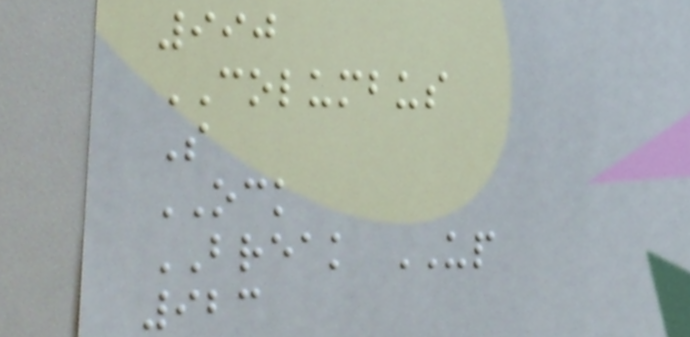990
COLUMBUS
S
OCK
BREAK UP
923
